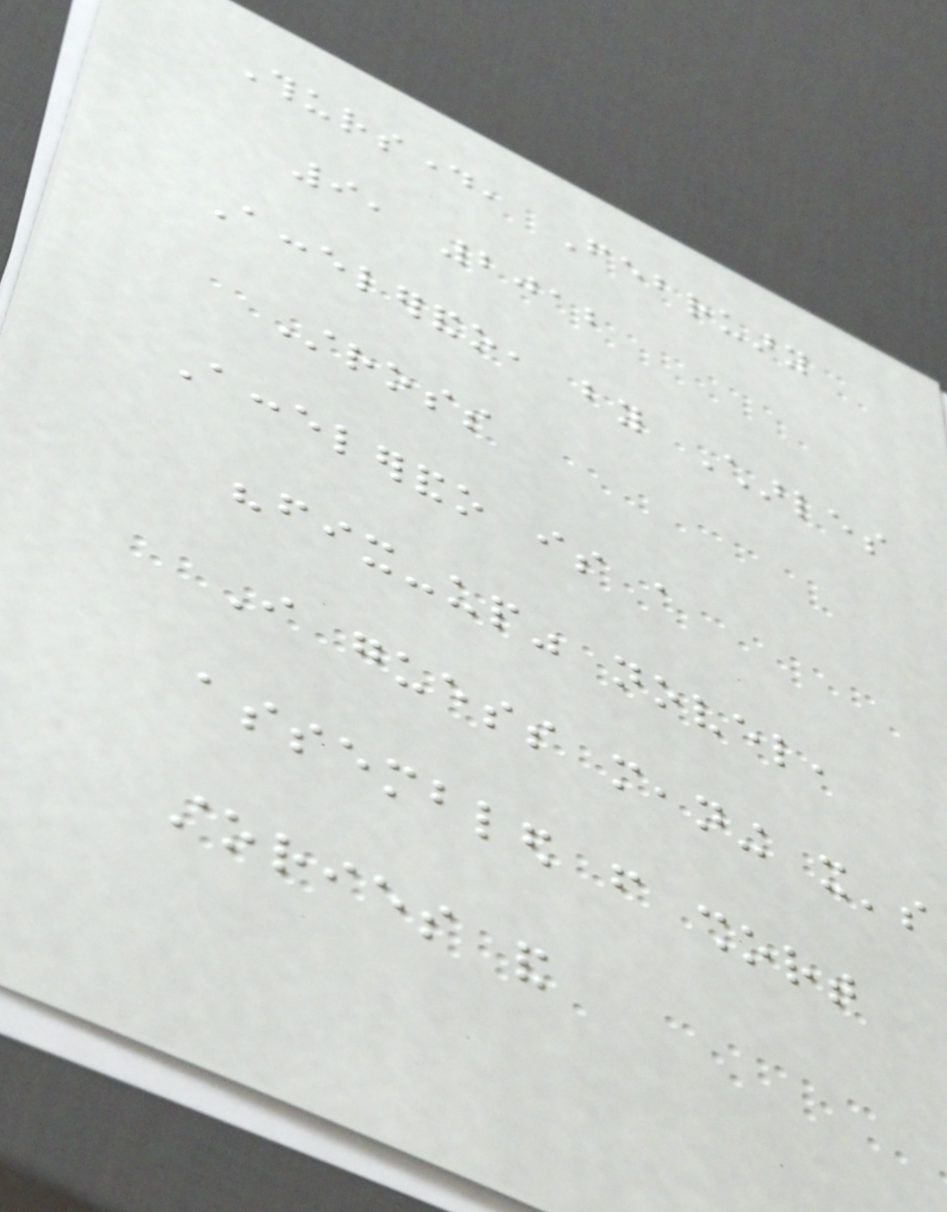Thursday, February
9, 2012
Accelerando, by Charles
Stross
Accelerando is a
"fix-up" novel,
I guess meaning it's
assembled from short
stories and
